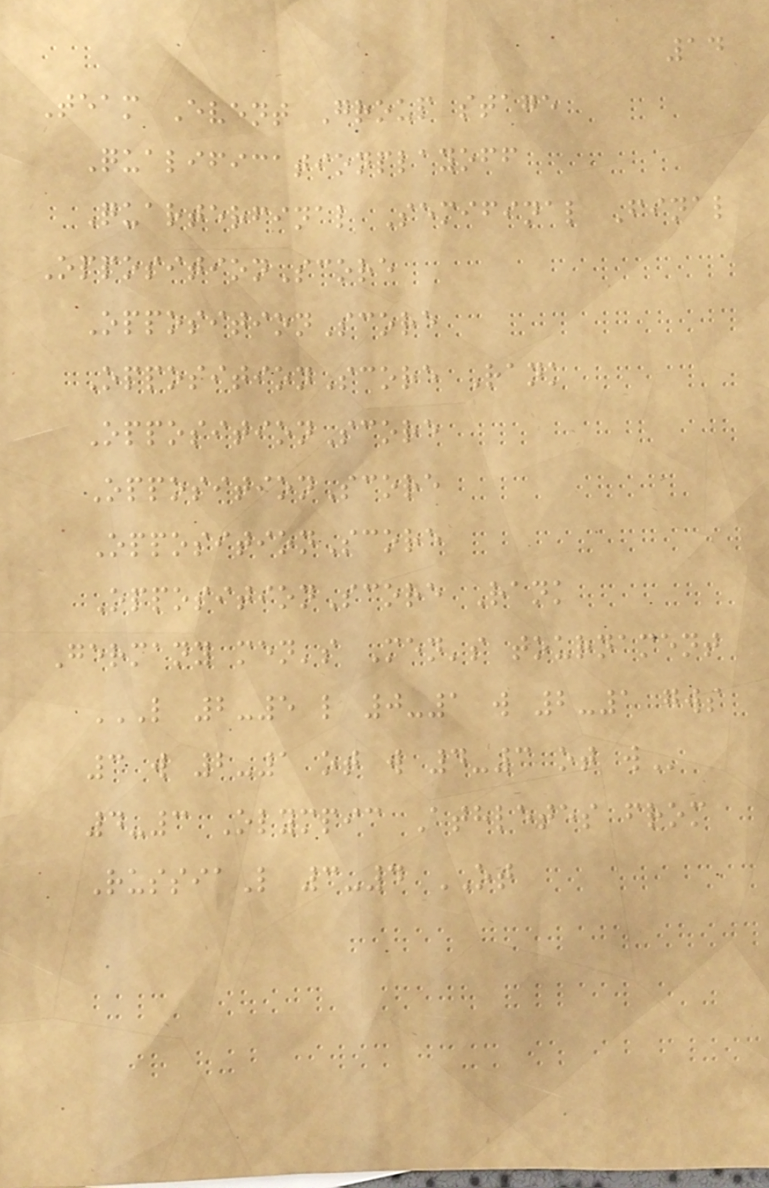14
Team Event Group stage
Qualificationplayoff
Quarterfinal Semifinal Final
OppositionScore
OppositionScore
OppositionScore Rank
OppositionScore
OppositionScore
OppositionScore
OppositionScore Rank
Germany men's Men's tournament
L 2-5 L 0-1 W 2-1 GWS
3 W 2-1 OT W 4-3 OT W
4-3 Olympic Athletes from
RussiaL 3-4 OT
